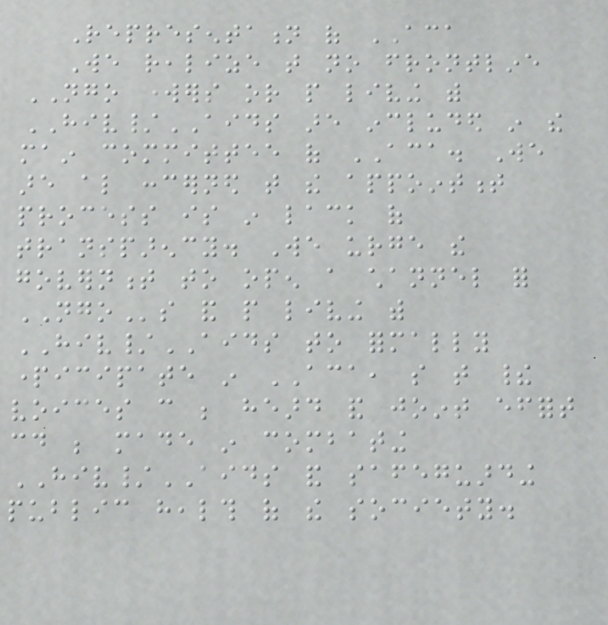Representation of ACA
We realize that no frontline
NGO workers or people living with
HIV/AIDS are included in the
main committee of ACA. We
are also concerned that the appointment
process is in lack of
transparency. We urge the
government to open a channel for
NGOs and people living with
HIV/AIDS to formally
participate in ACA, so that their
voices can be heard and joint effort
could be made in combating
HIV/AIDS and safeguarding
public health of the society.
